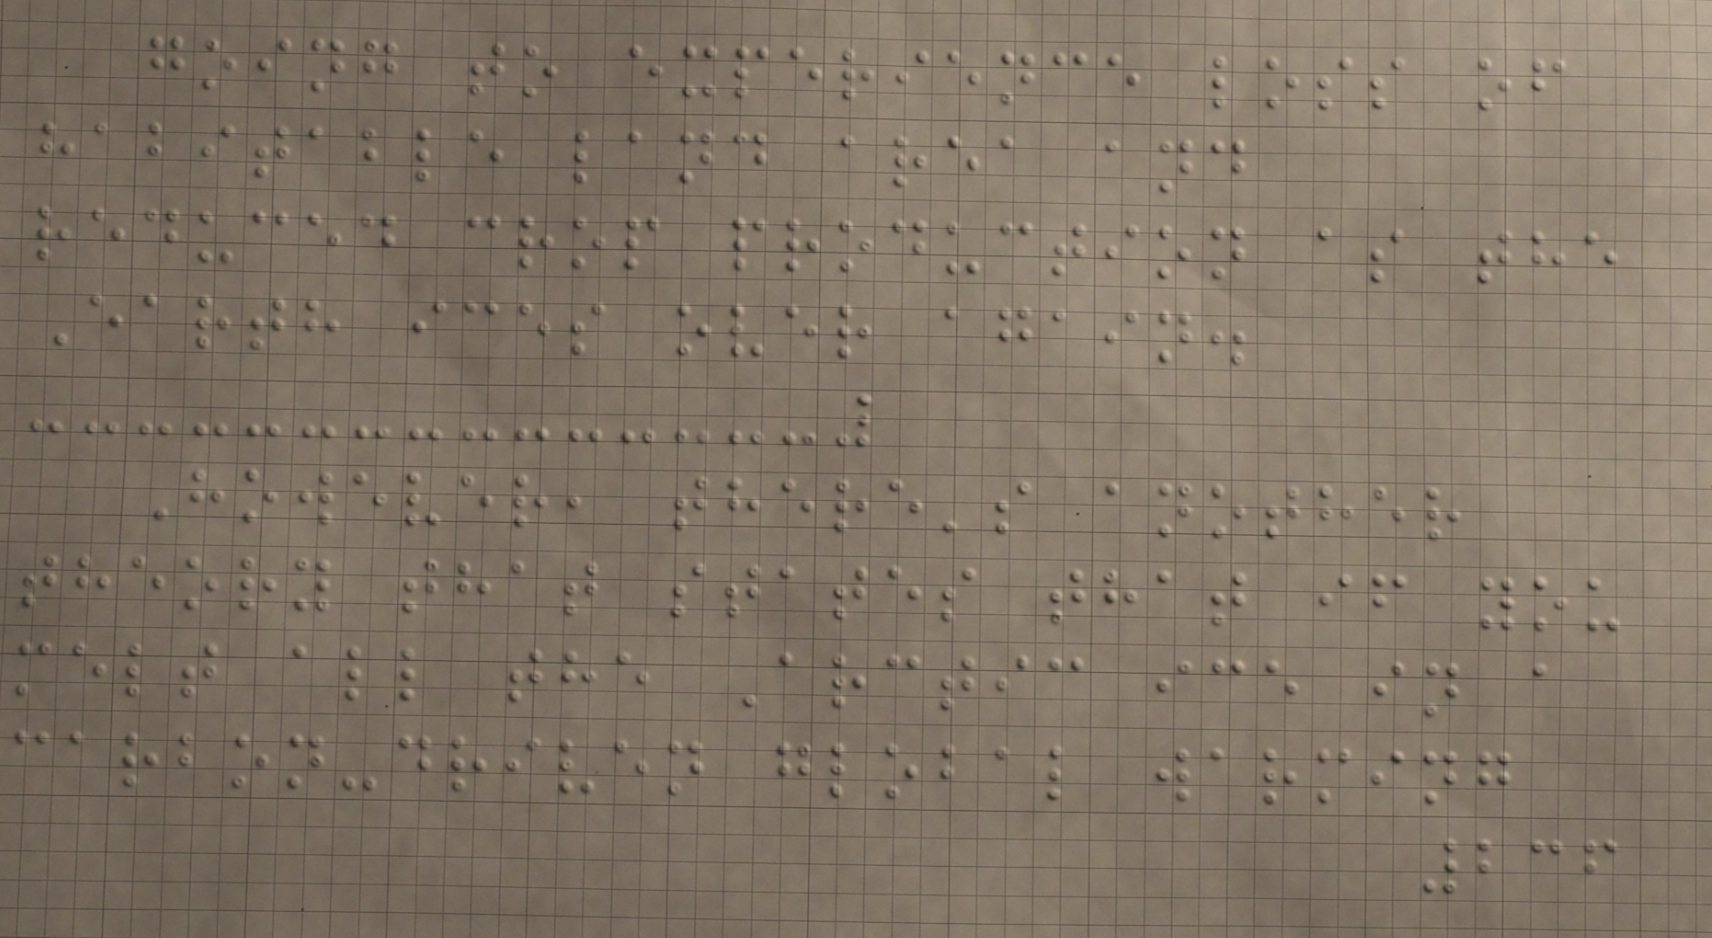going to experience loss of
habitable land area and
reduced crop production as the
Earth ices over again.
However, there's another
theory that states that if you
melt all the Arctic ice in a
carbon-driven global warming
236
